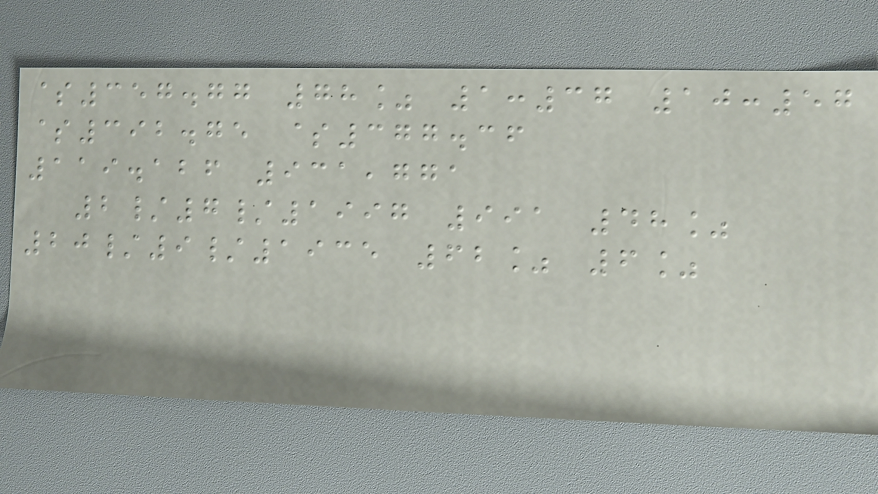$357.77 78% 1:37 10:57
$392.75 $377.36
119.126 931,771
2/7/1997 991 48%
20/9/1935 62% 6%
